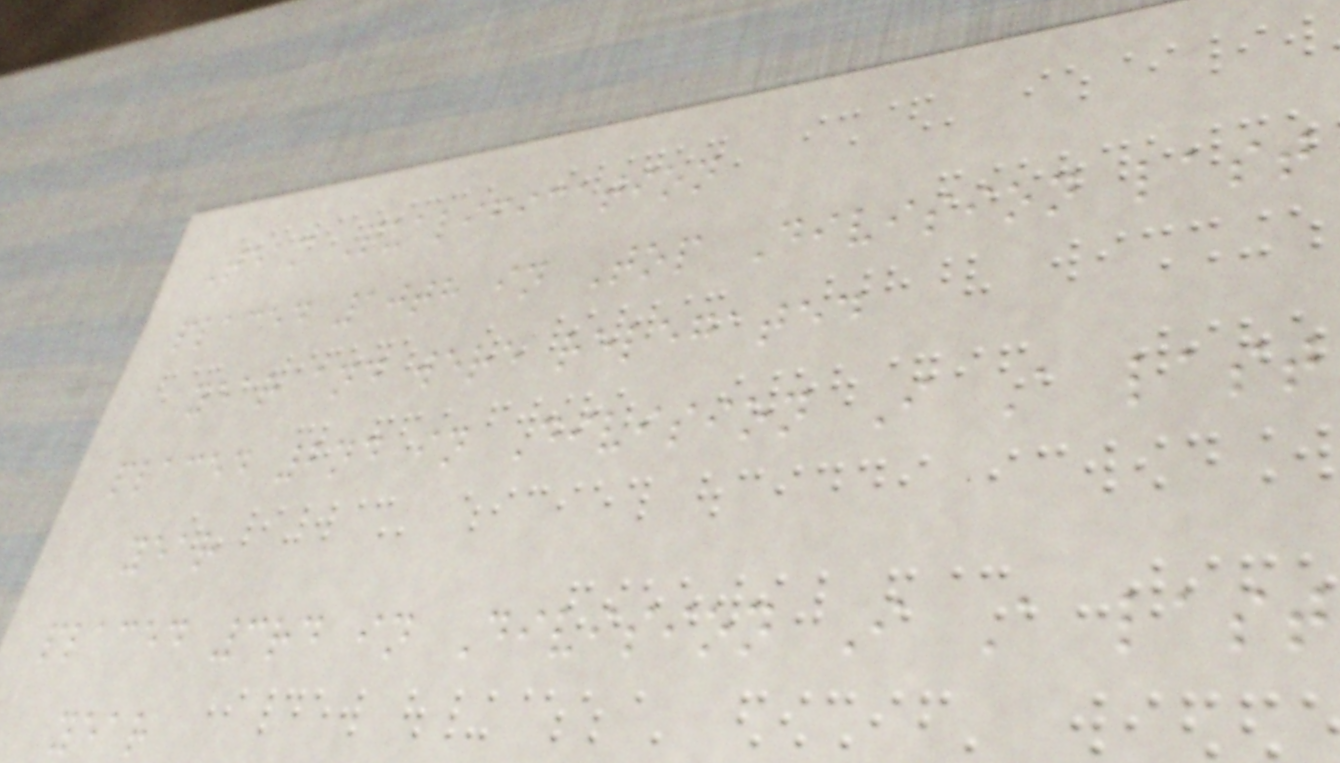Team Qualification
placed 10th in Top Division last
year and were relegated
placed 2nd in Division I A last
year
placed 3rd in Division I A last
year
